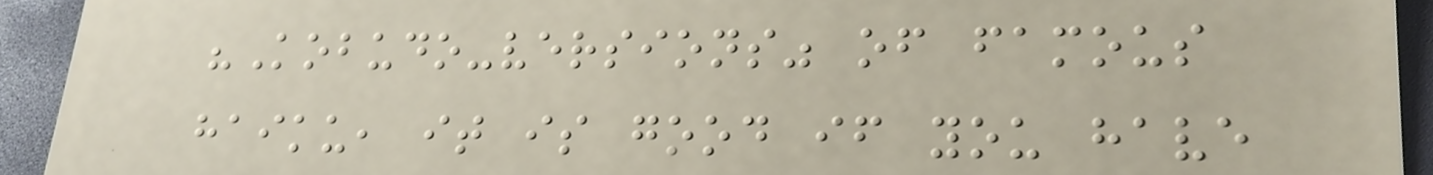"Kobudo-versions" of famous
haiku, it is good if you have
